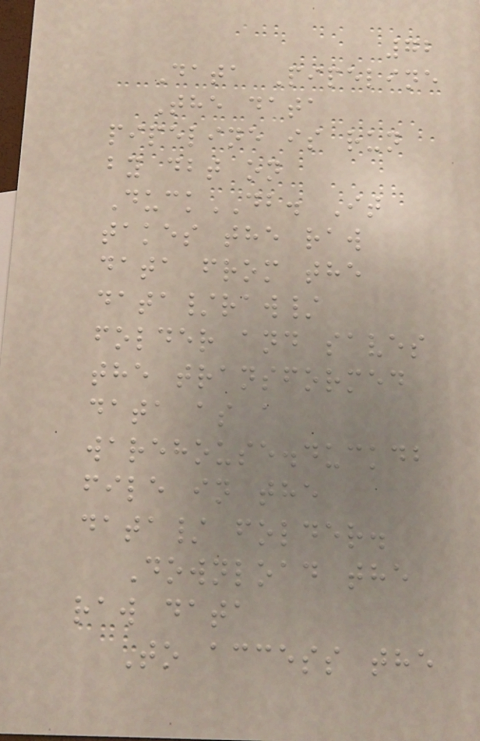72
Data Pipeline
The data
pipeline is run
by dbt on
DuckDB. It
takes the raw
data from the
data/raw/
folder and saves
the transformed
data as a
warehouse.duckdb
file in the
data/ folder.
Download the
raw data
To access the
